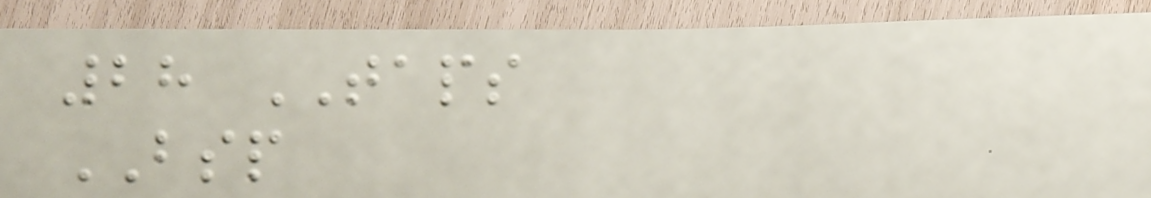28 TAPS
BSP
